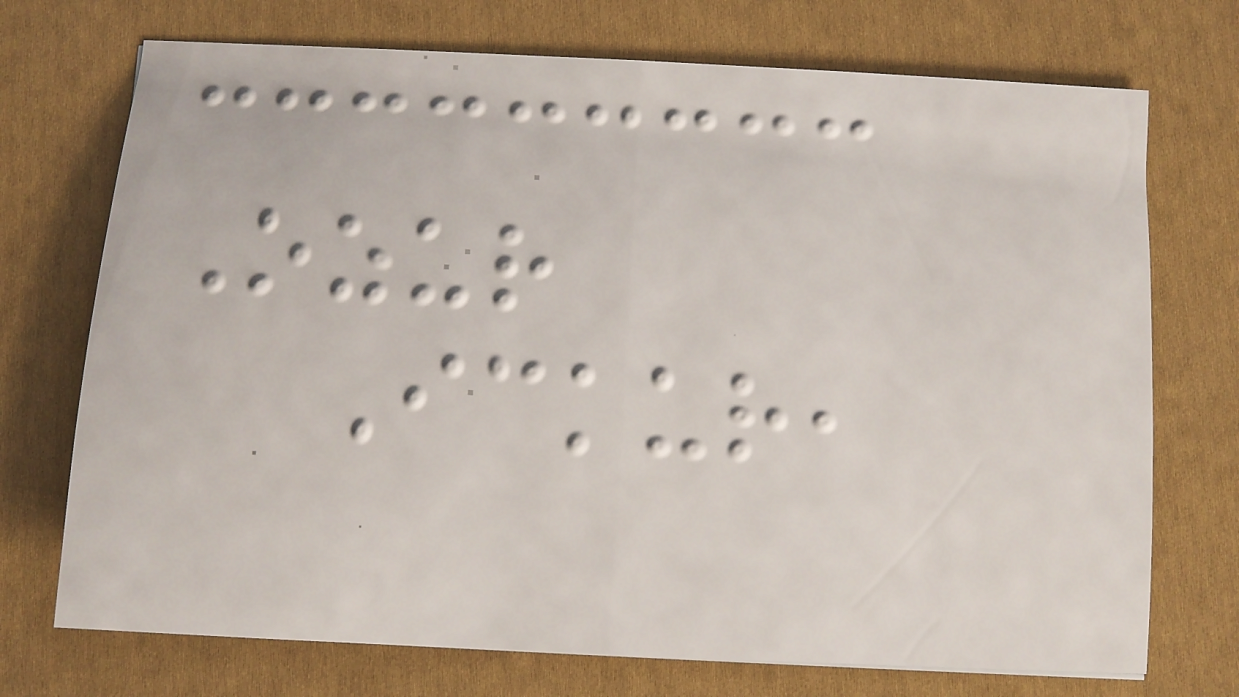Ozur
Ickur,
